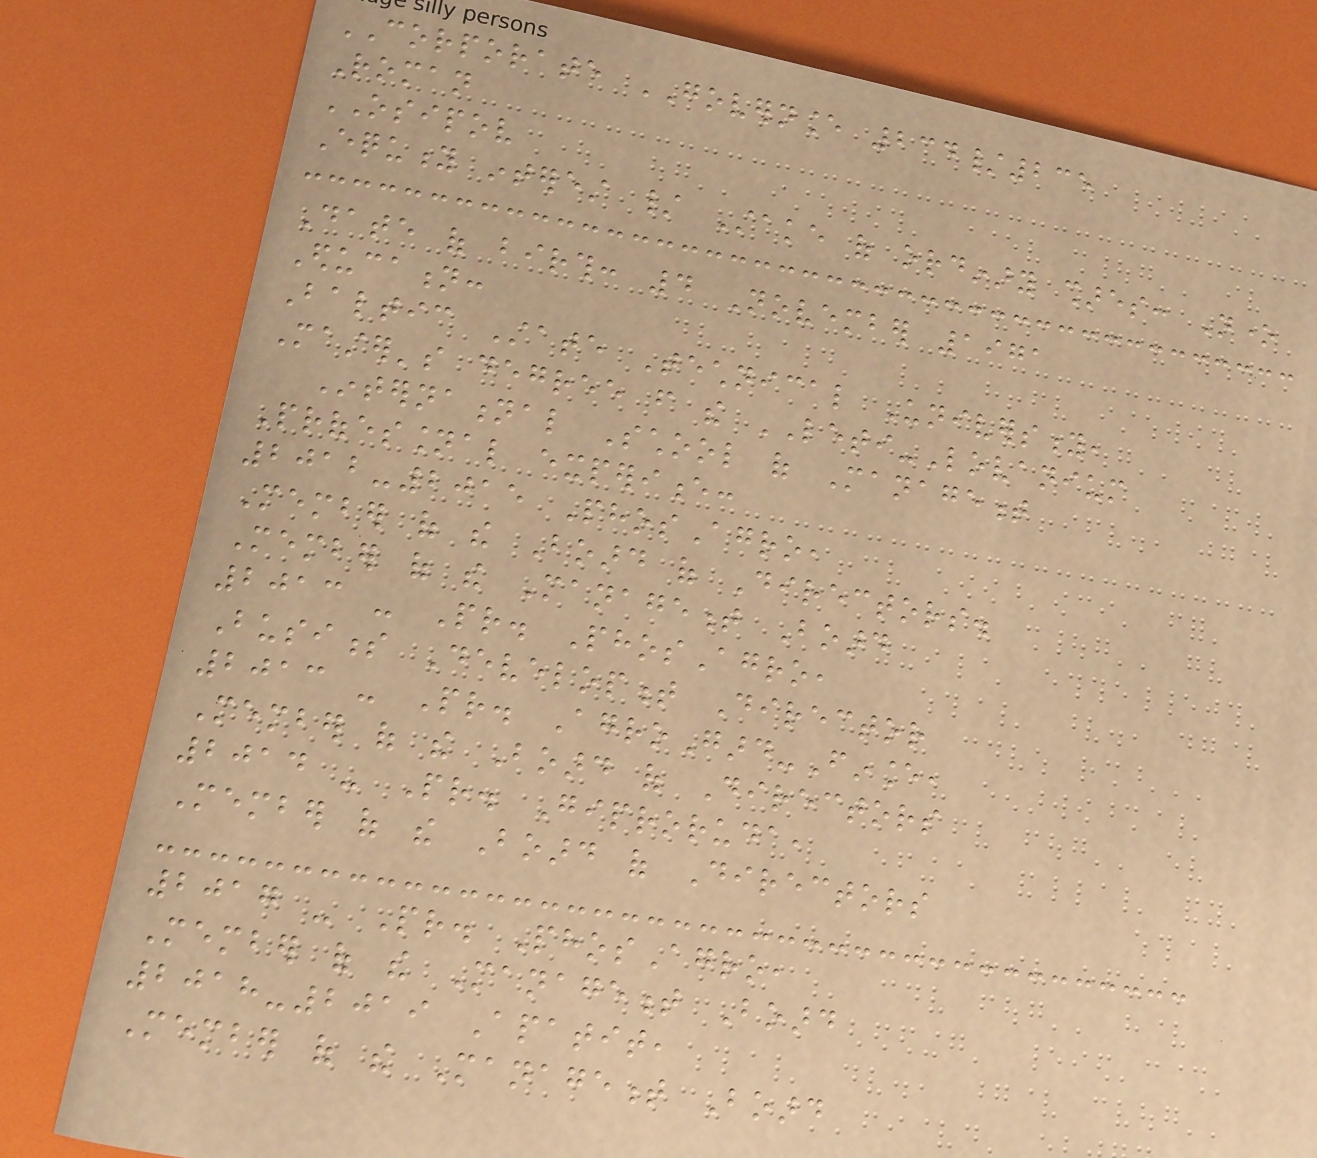CORPORATE GOVERNANCE 234/235
Roman
OSIPOV
Equity interest / Stake of ordinary shares: None
Date of birth: 4 November 1971
Education:
Baltic State Technical University,
Master's degree from the LETI-Lovanium
International School of Management
Professional experience:
2012-2015 PhosAgro,
Member of the Board of Directors.
Member of the Management Board
2013 - Pr. PhosAgro,
Business Development Director
2013 - Pr. AgroGard-Finance,
Member of the Board of Directors
2014 - Pr. Giproruda,
Member of the Board of Directors
2017 - Pr. PhosAgro,
Member of the Management Board
2018-2019 Apatit,
Member of the Management Board
